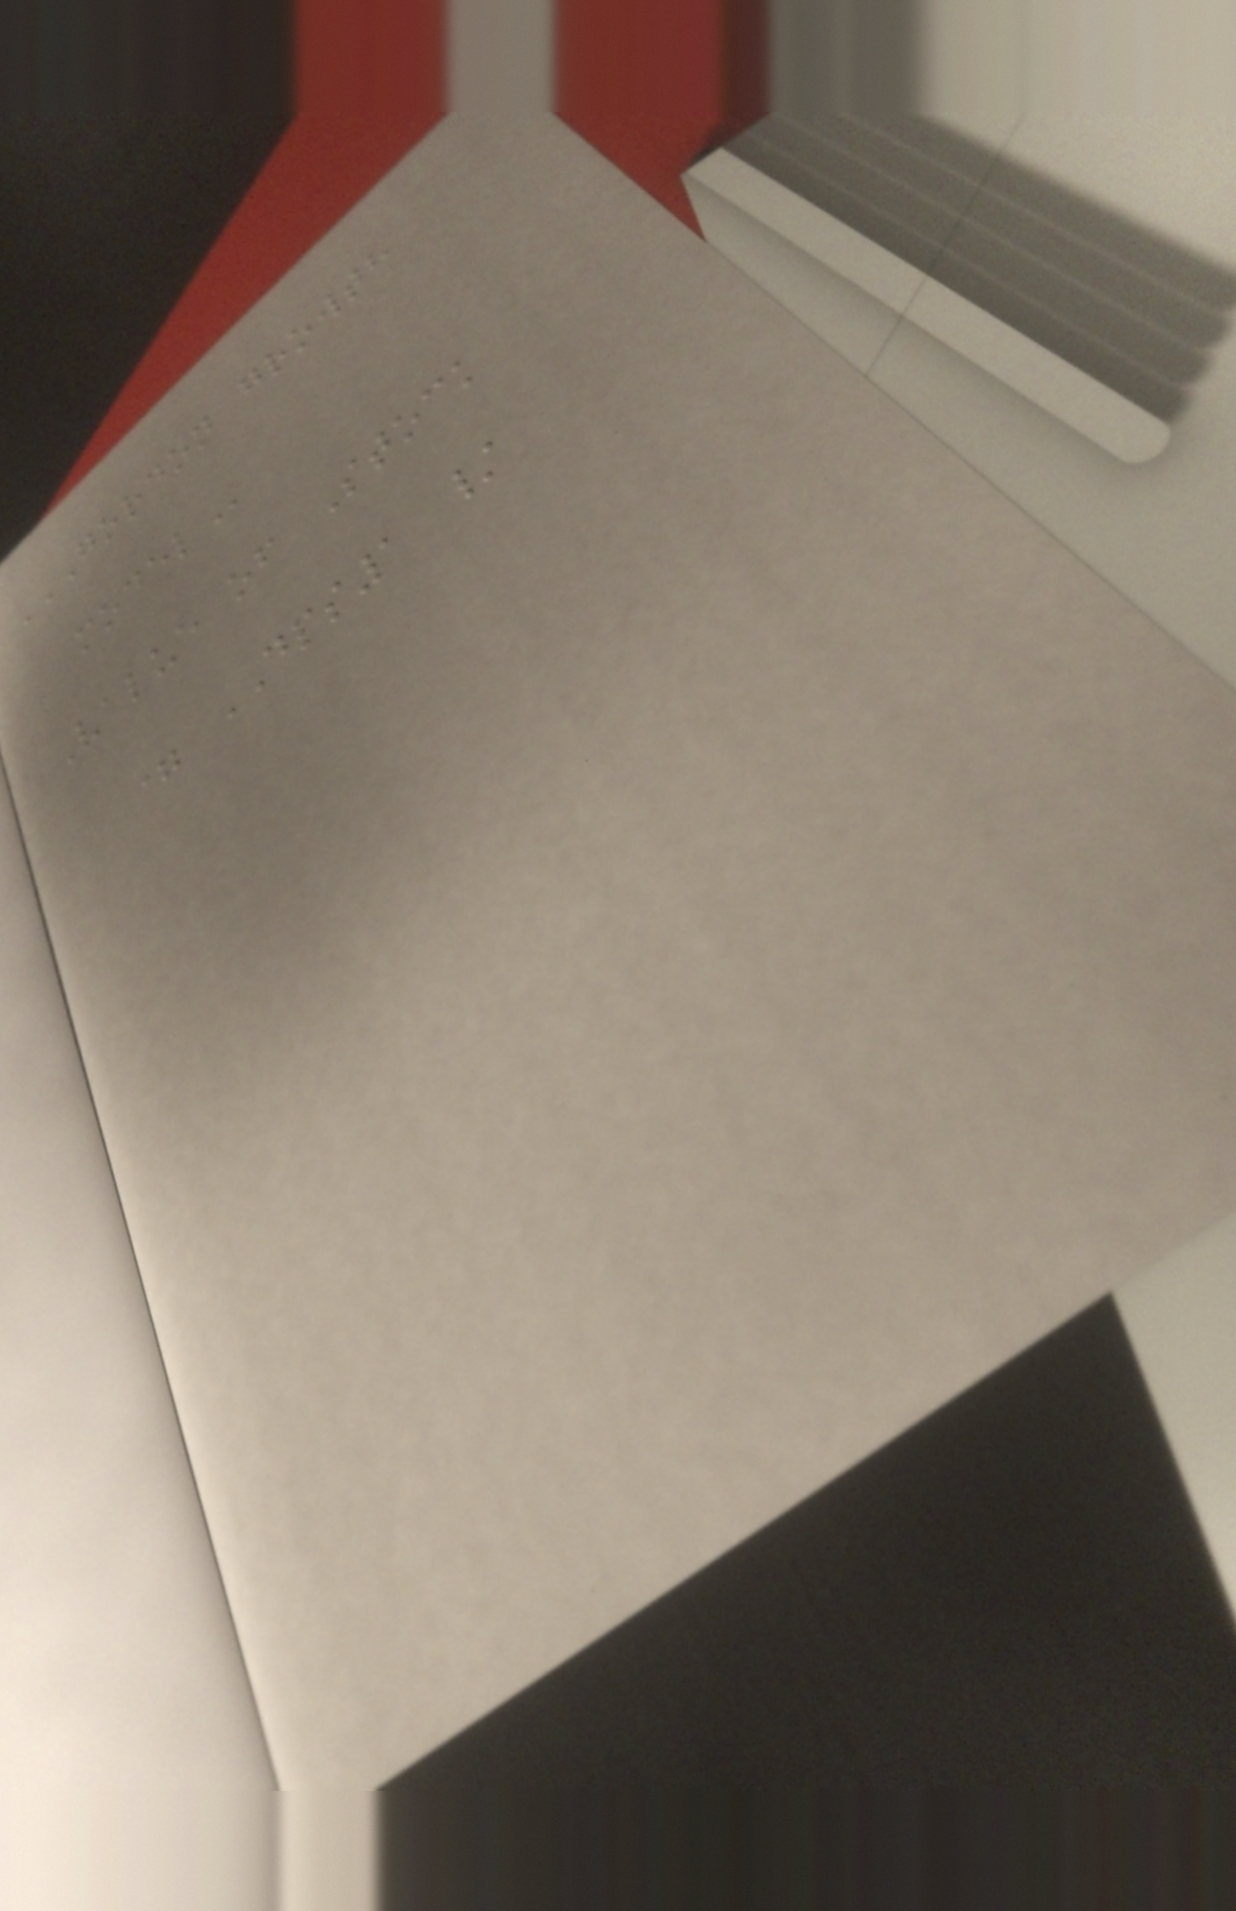GORDON GROWTH
MODEL
Value of Stock
= DPS1 /
